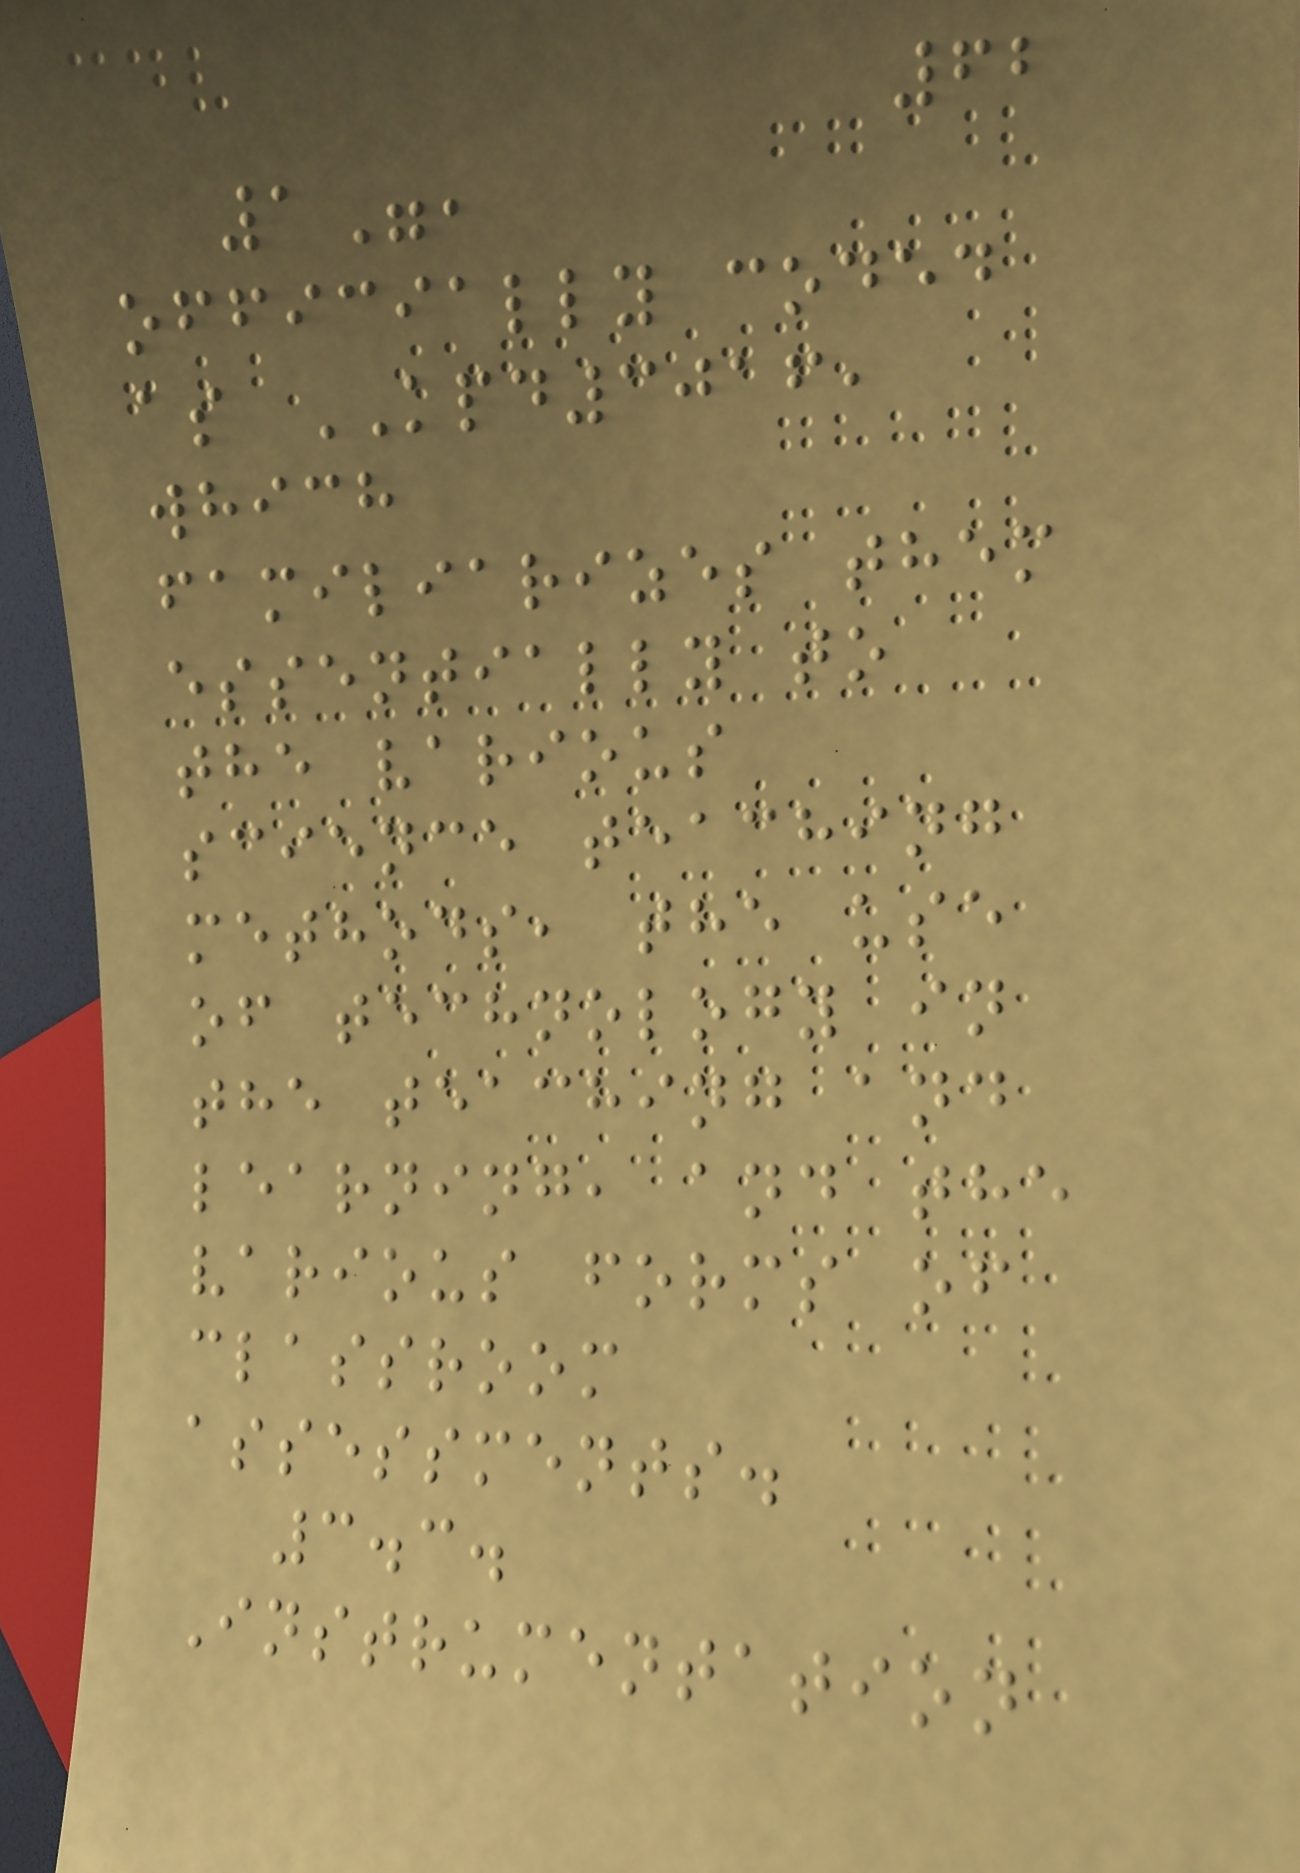62
1",
officially coded
as KPD3016,
which
familiarizes them
essentially to
the various
science teaching
methods, the use
of technology in
the teaching and
learning, and the
various forms of
classroom
assessments.
3.3.
Instrumentation
